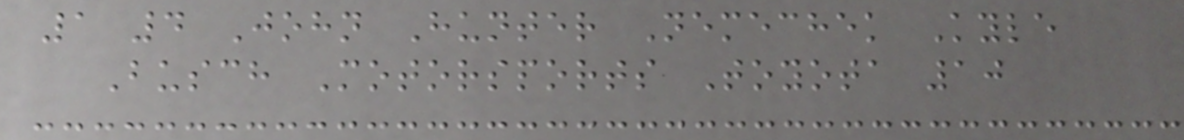1 4 John Hunter Nemechek Kyle
Busch Motorsports Toyota 10
